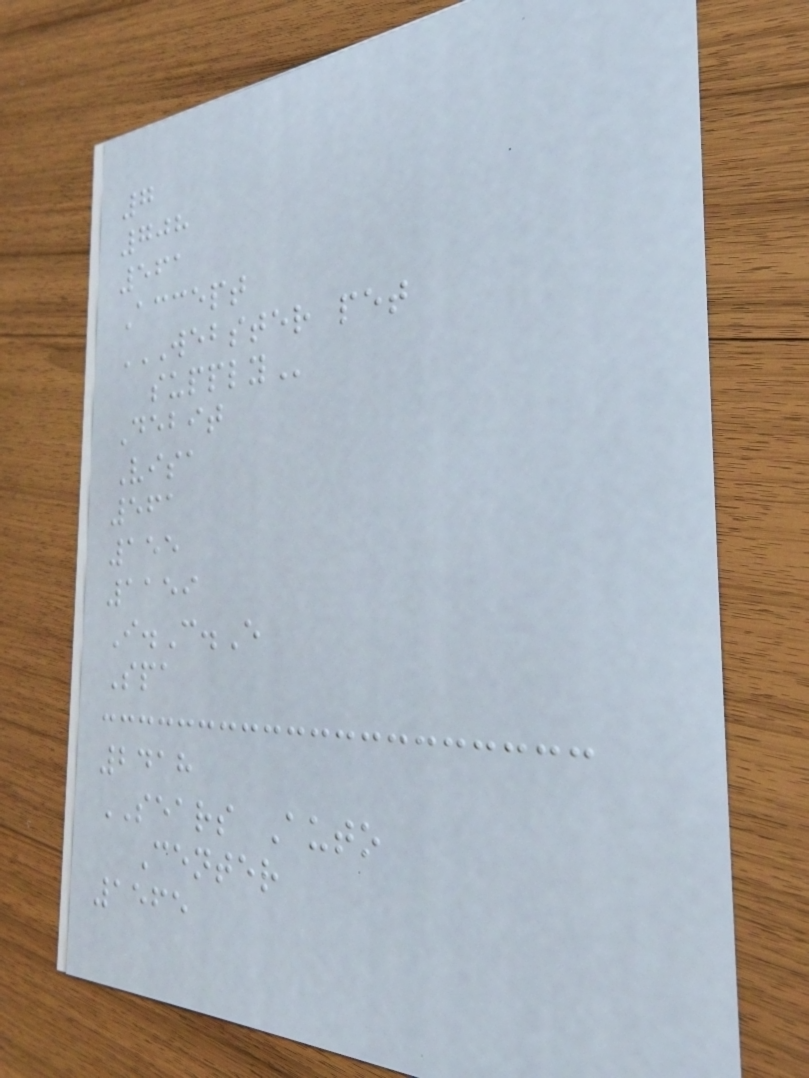7
708
561
Accept
WEBSTER PET
SUPPLY
Debit
Visa
561
155
1159
I.C.E
Spa
2418
SEARS Auto
Center
1565
